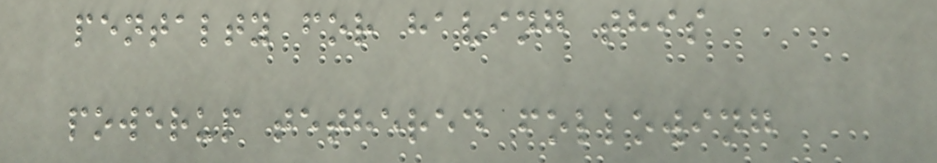pentalty for having this
powerup tethered following
